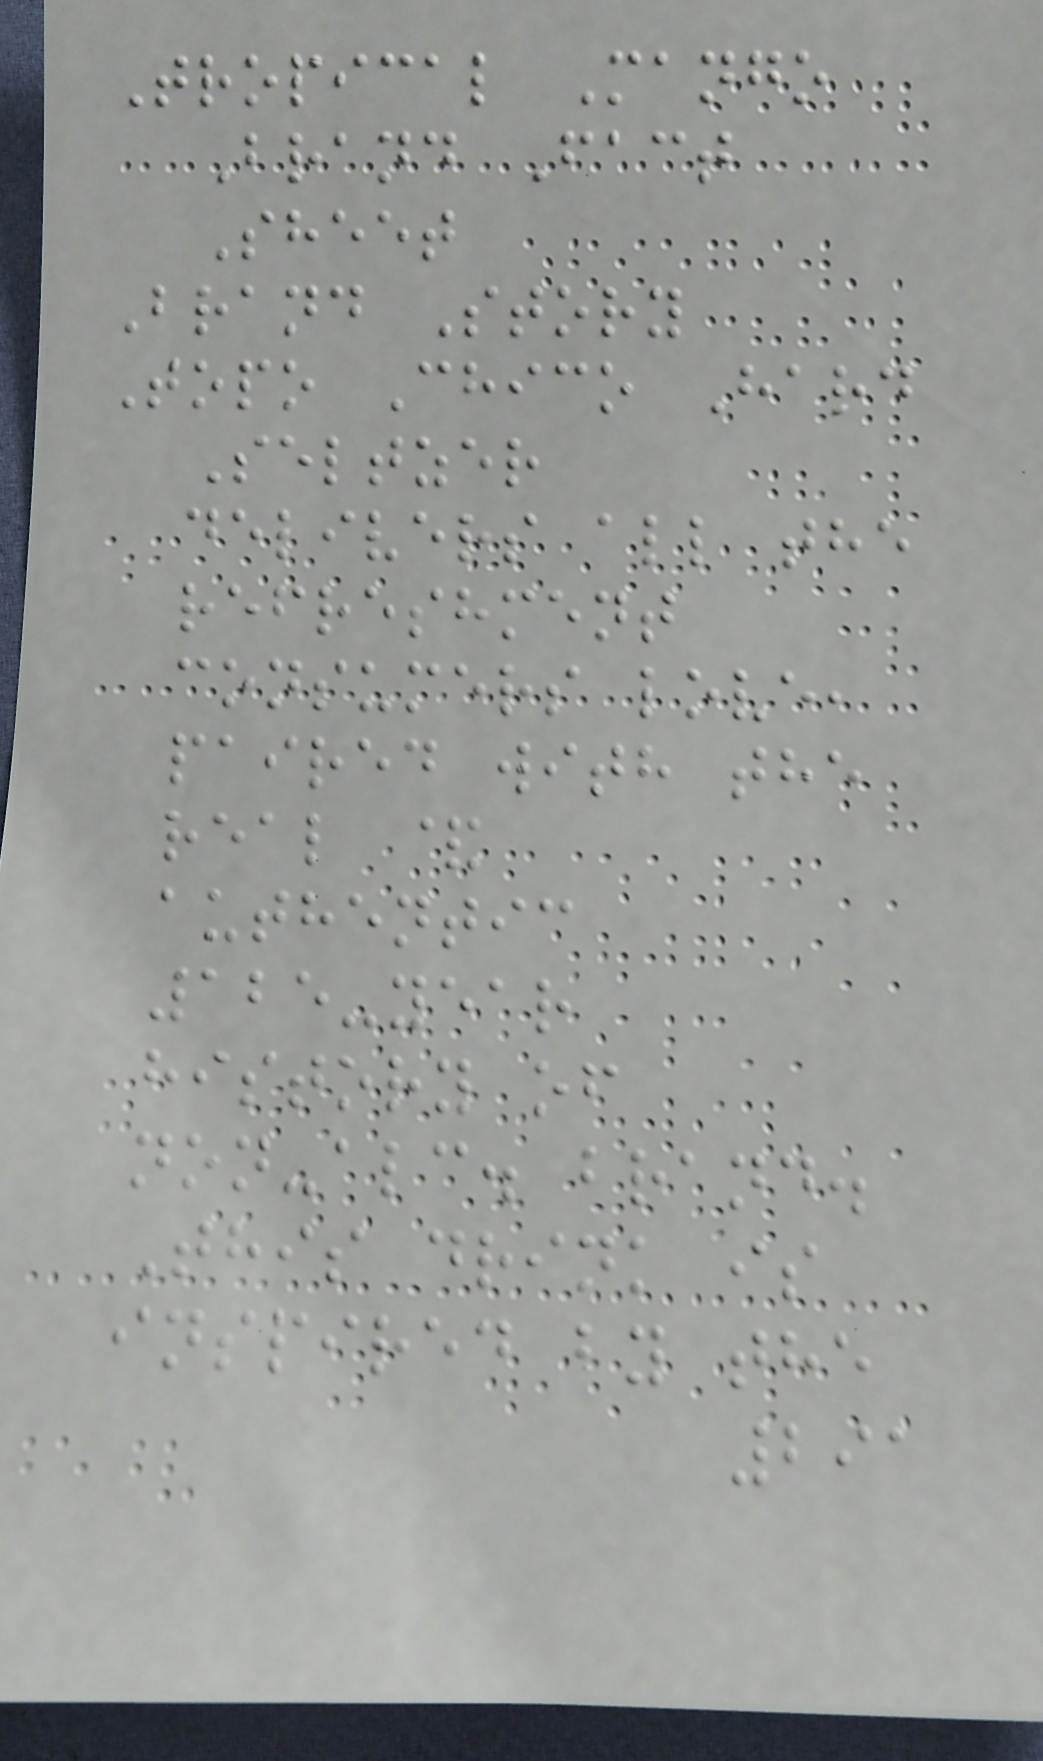Tropical Mango
Brand Fact
Sheet
Brand Story
Topo Chico Hard
Seltzer
delivers all the
refreshment
consumers love,
paired with the
real &
authentic
125-year
history of
non-alc. brand.
This drink is
inspired by the
291
